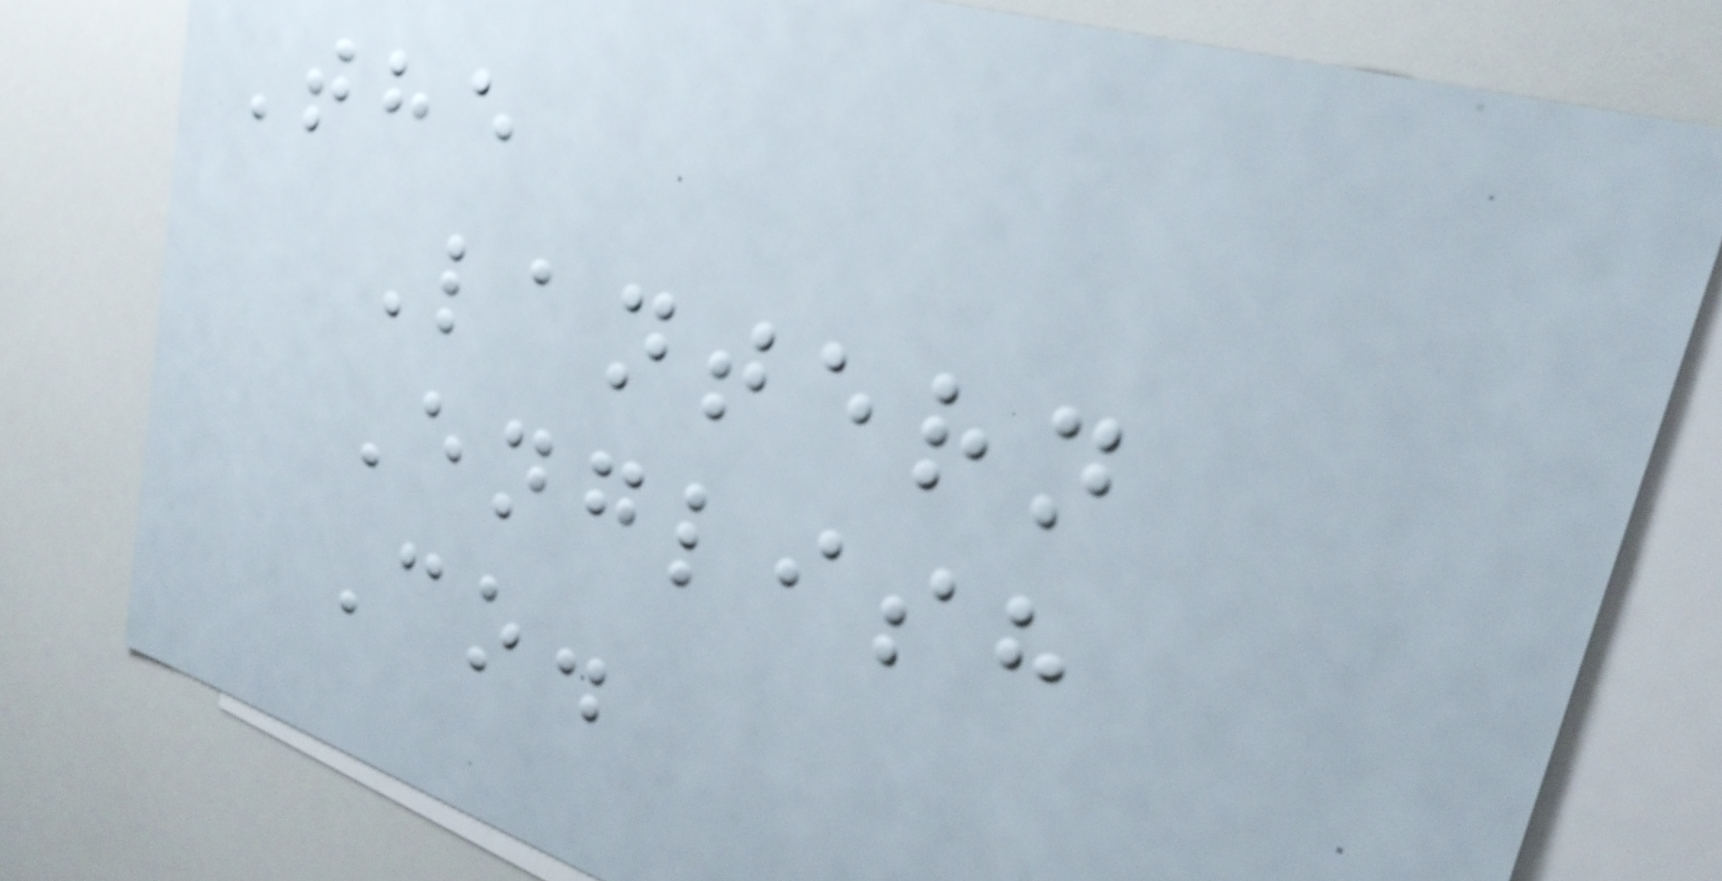The
Lantern
English
Co.
